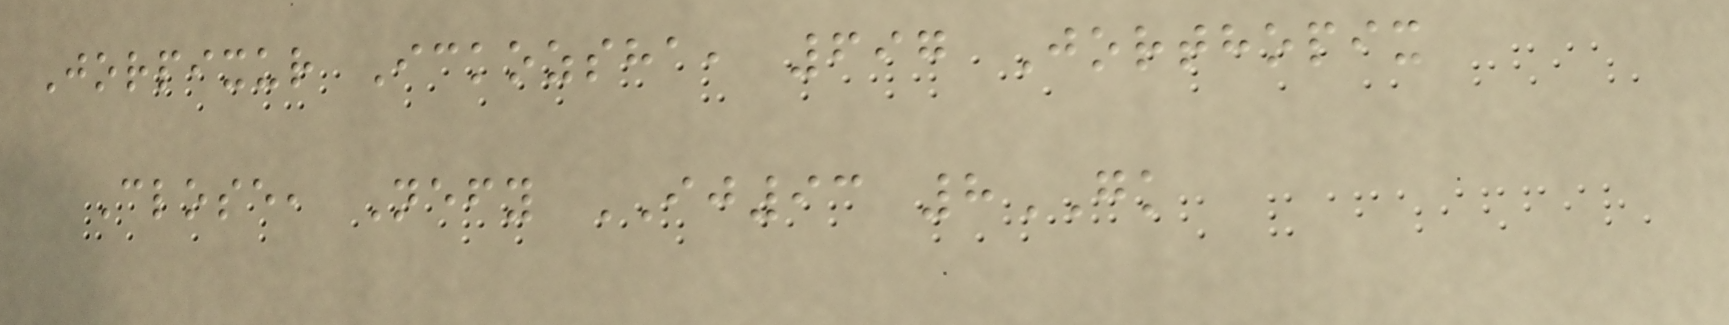Jorpixur Ickozsha, 697 Jorthopix
Close, Nefy IJ93 8GK
